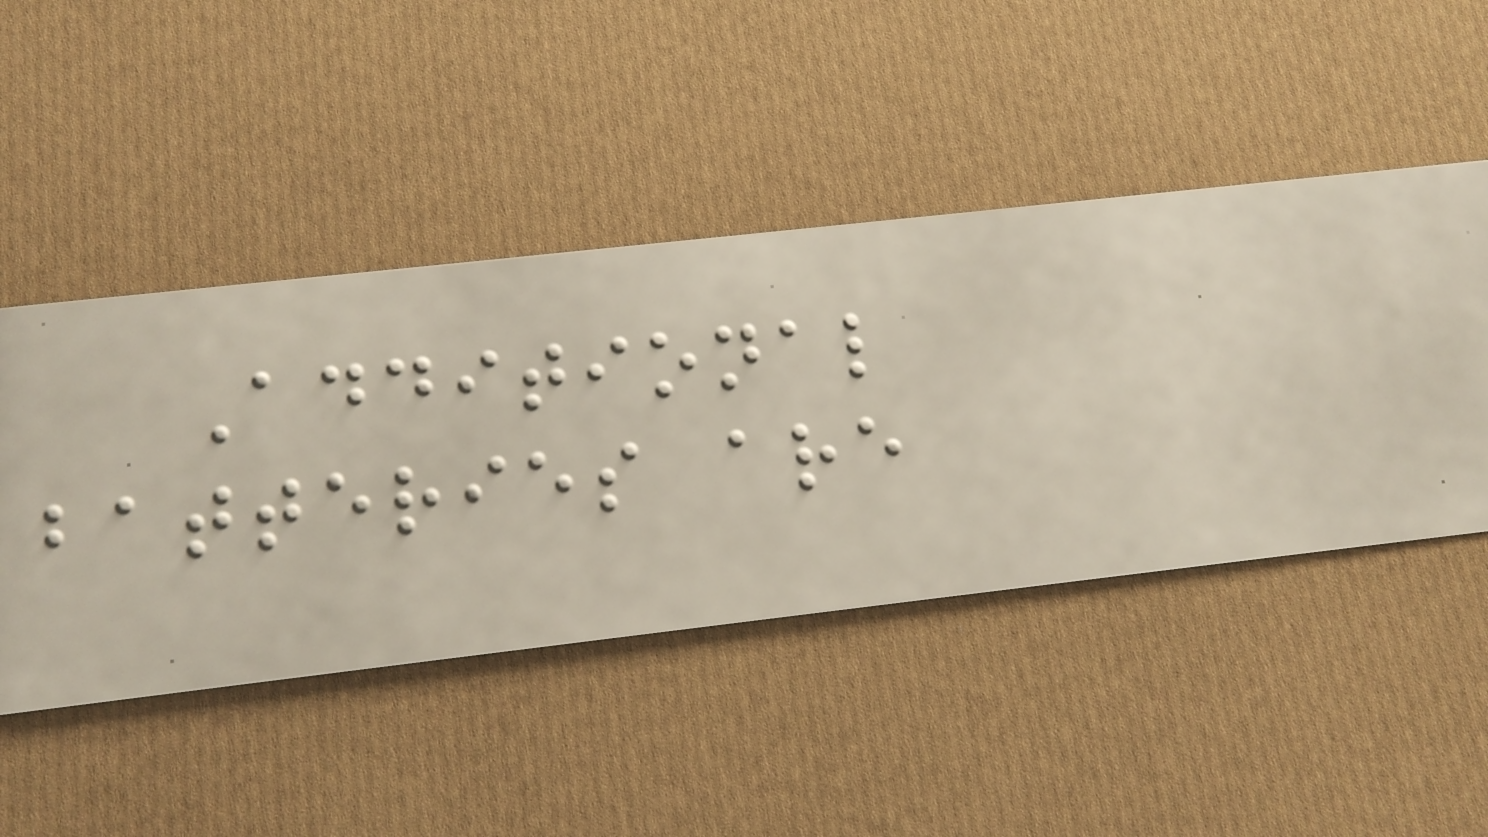Additional
batteries are
